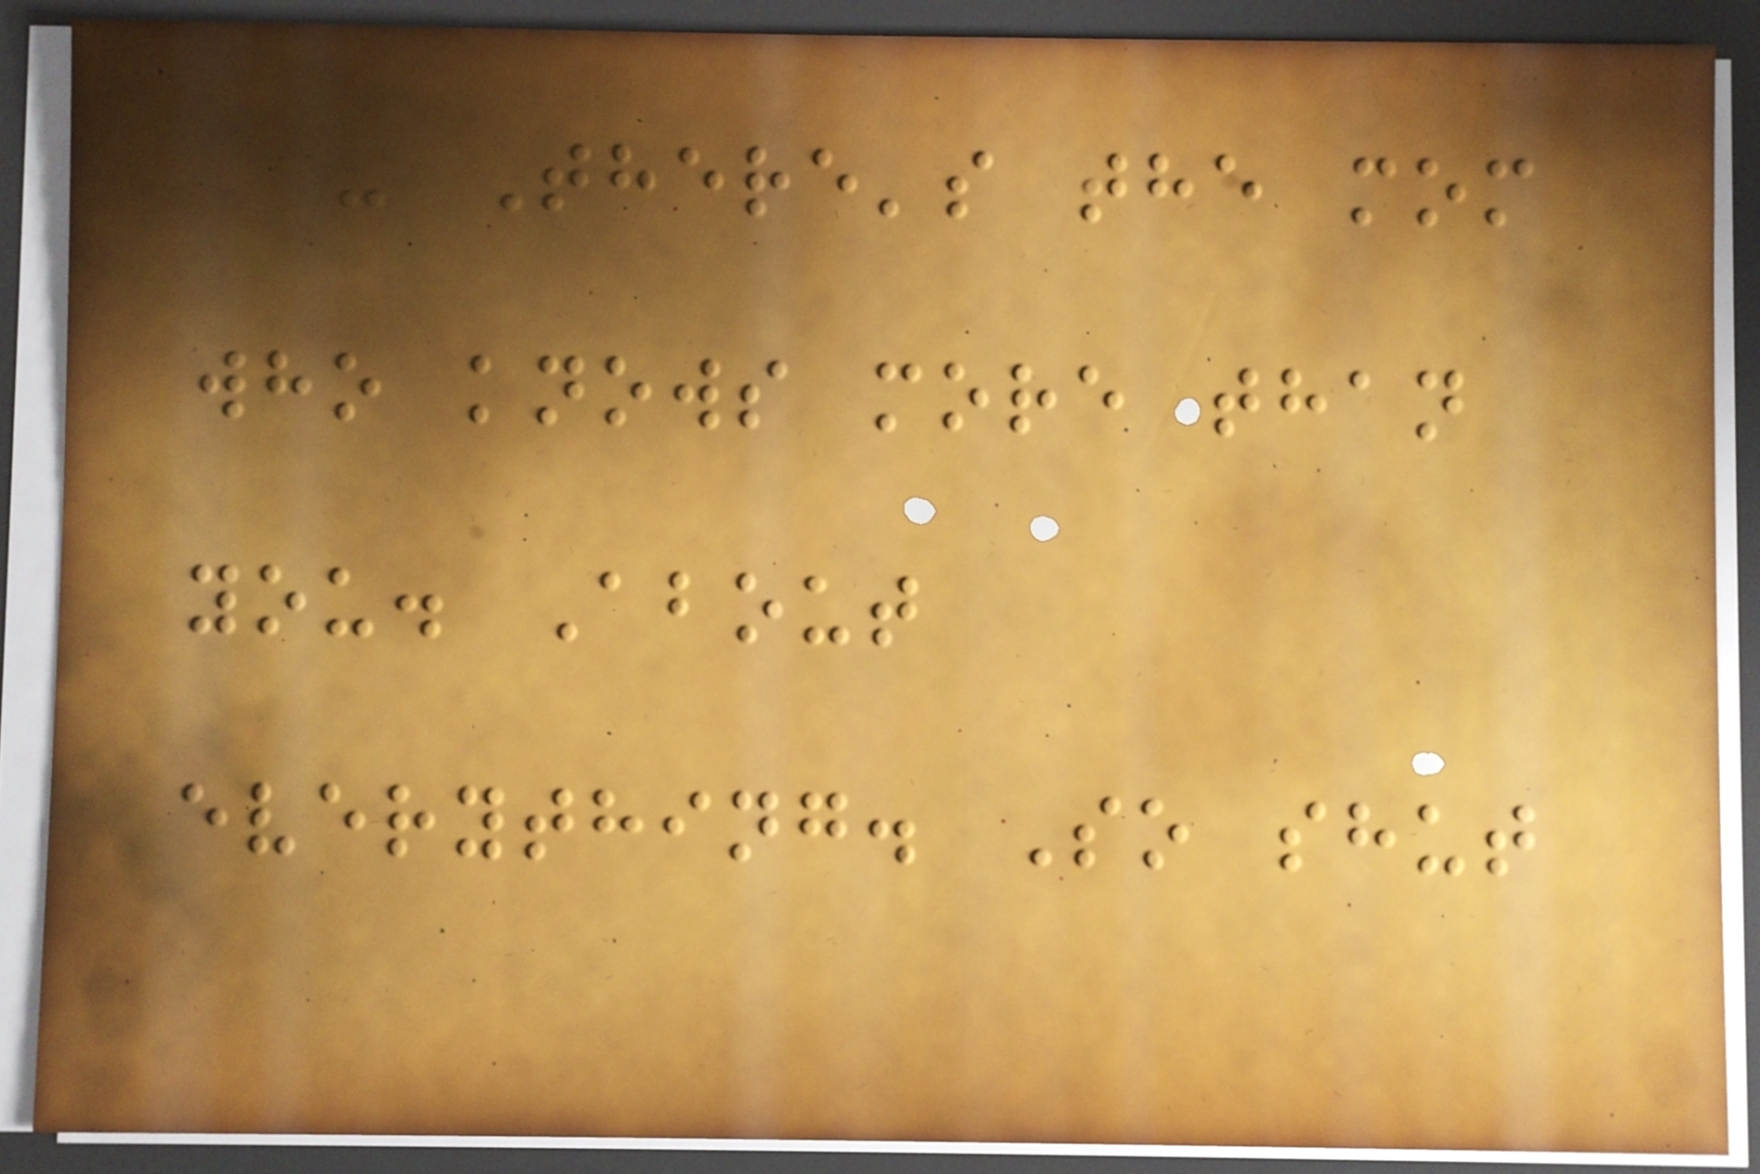- There's the mom
who knows more than
you. About
everything. So shut
